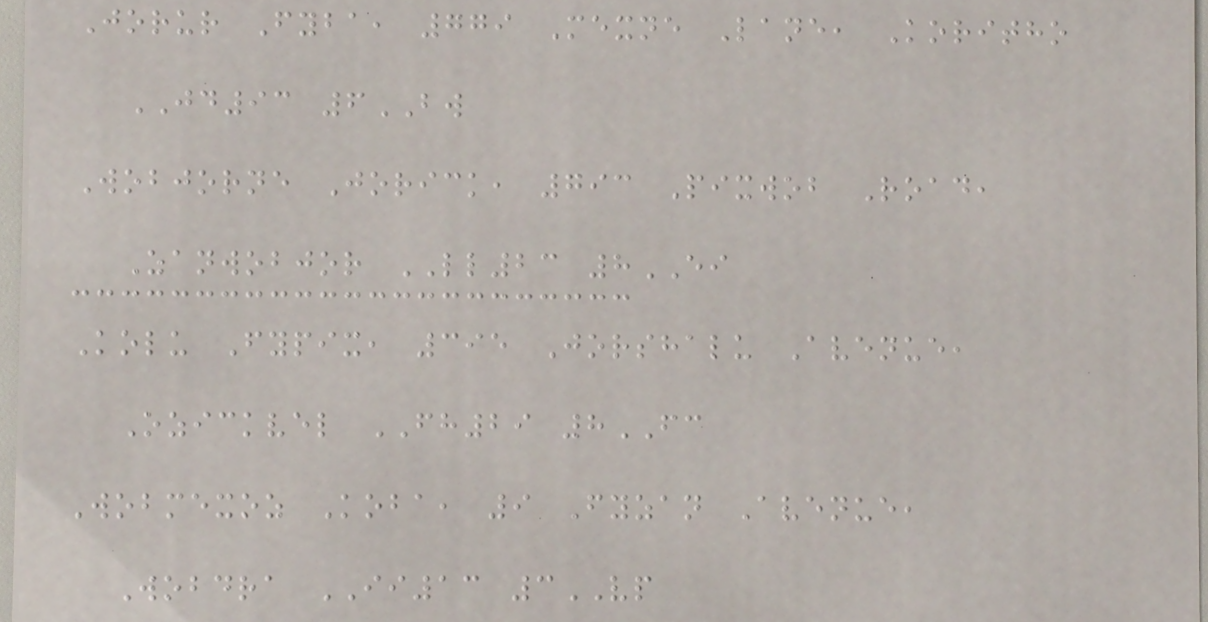Jorur Fyba, 779 Mexne Lane, Koritho
JD93 6BW
Wobjorne Jorick, 793 Pixwob Road,
Zanwobjor LL23 8EI
Kolu Fypix, 395 Jorshalu Avenue,
Ozickvel FH29 8FC
Wobmexoz Koba, 9 Fyzan Avenue,
Wobdra II13 3VP
